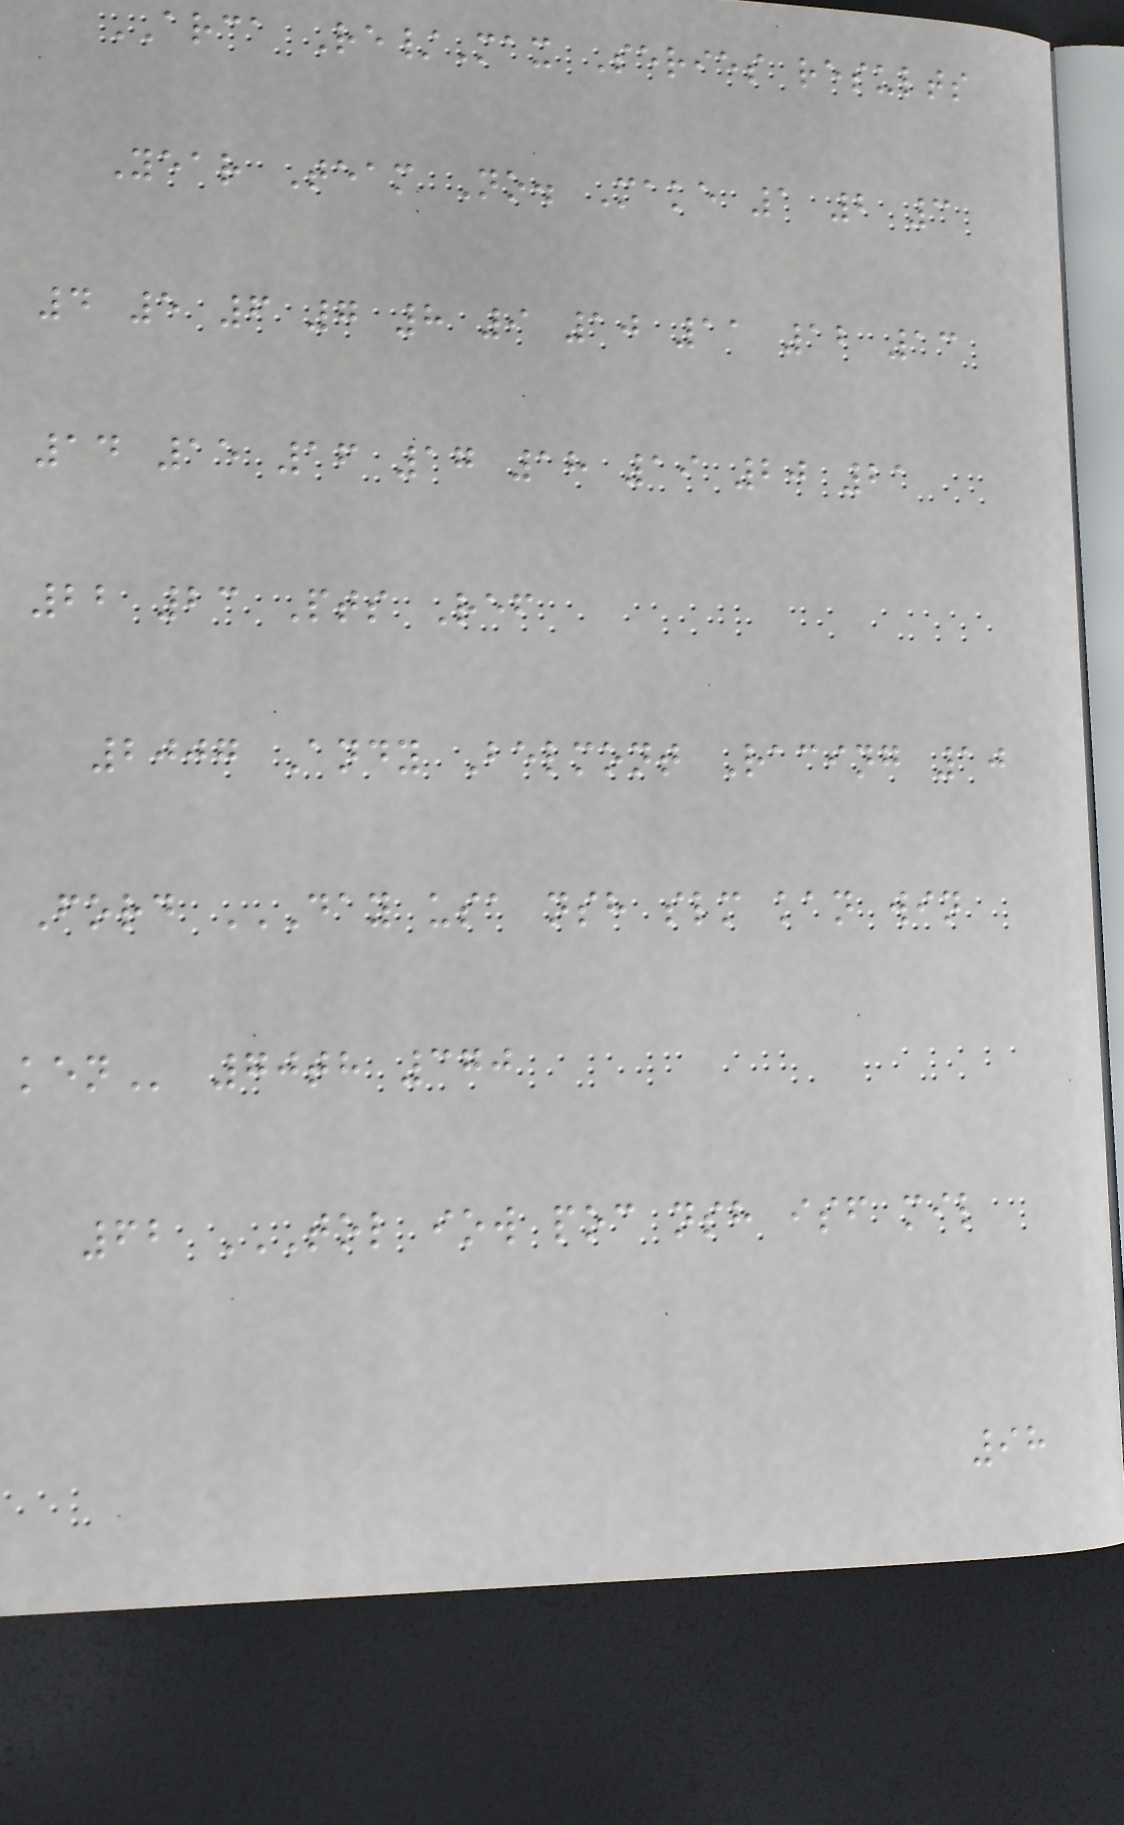ARCA Re/Max Series results
Year Team No. Make 1 2 3
4 5 6 7 8 9 10 11 12 13
14 15 16 17 18 19 20 21
22 23 Pts Ref
2007 Andy Belmont Racing 10
Ford DAY USA NSH SLM KAN WIN
KEN 70th 370
62 TOL IOW POC NSH ISF MIL
98
